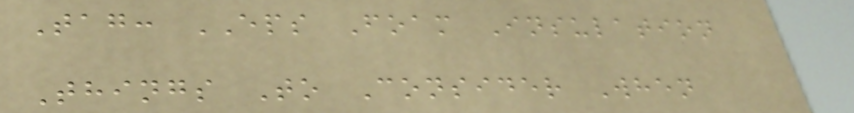Tag: EPS Foam Insulation
Things To Consider When
